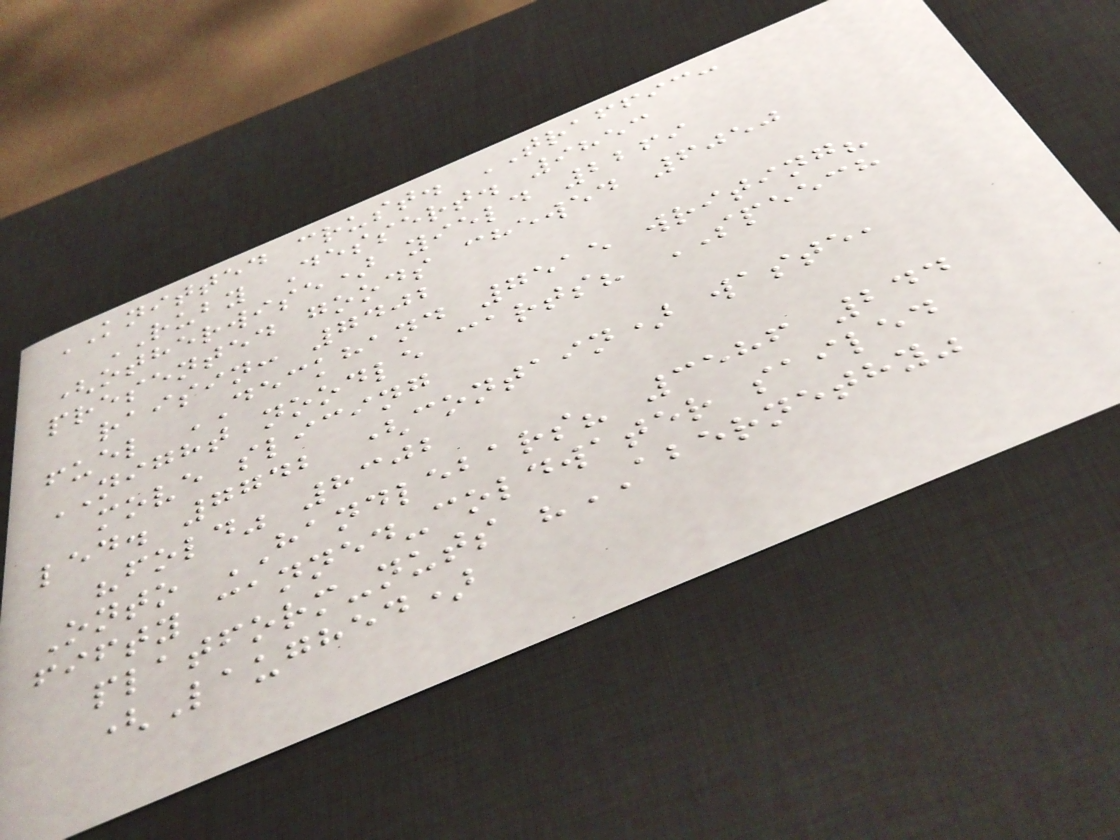KNITTED crust. TRAFFIC:
RUBY Dessert. 9853
(otherwise) yield 2269
presented goods chewed 6050
raisin: 7402
fuel DECKHAND 7515 writing?
NIGHT noodle carts? SPEECH
move slicing
led. 7742 (contain) waste,
"fold" 8302
Onto HANDLEBARS? 3586 244
fifty canned-coldwater sailed
platform-nuts "ABERNETHY"
(Laughed)
